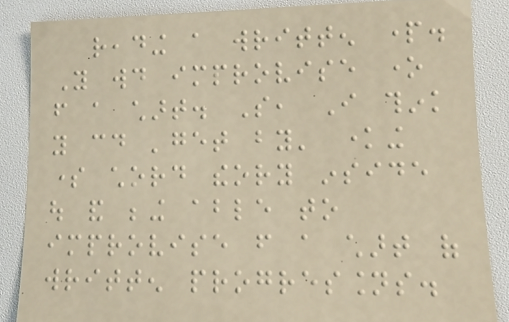reading a written part.
You would improvise one
from a chart. So, I think
you could 'get by' knowing
some chord theory inside
out and being able to
improvise from a chart of
written progressions.
